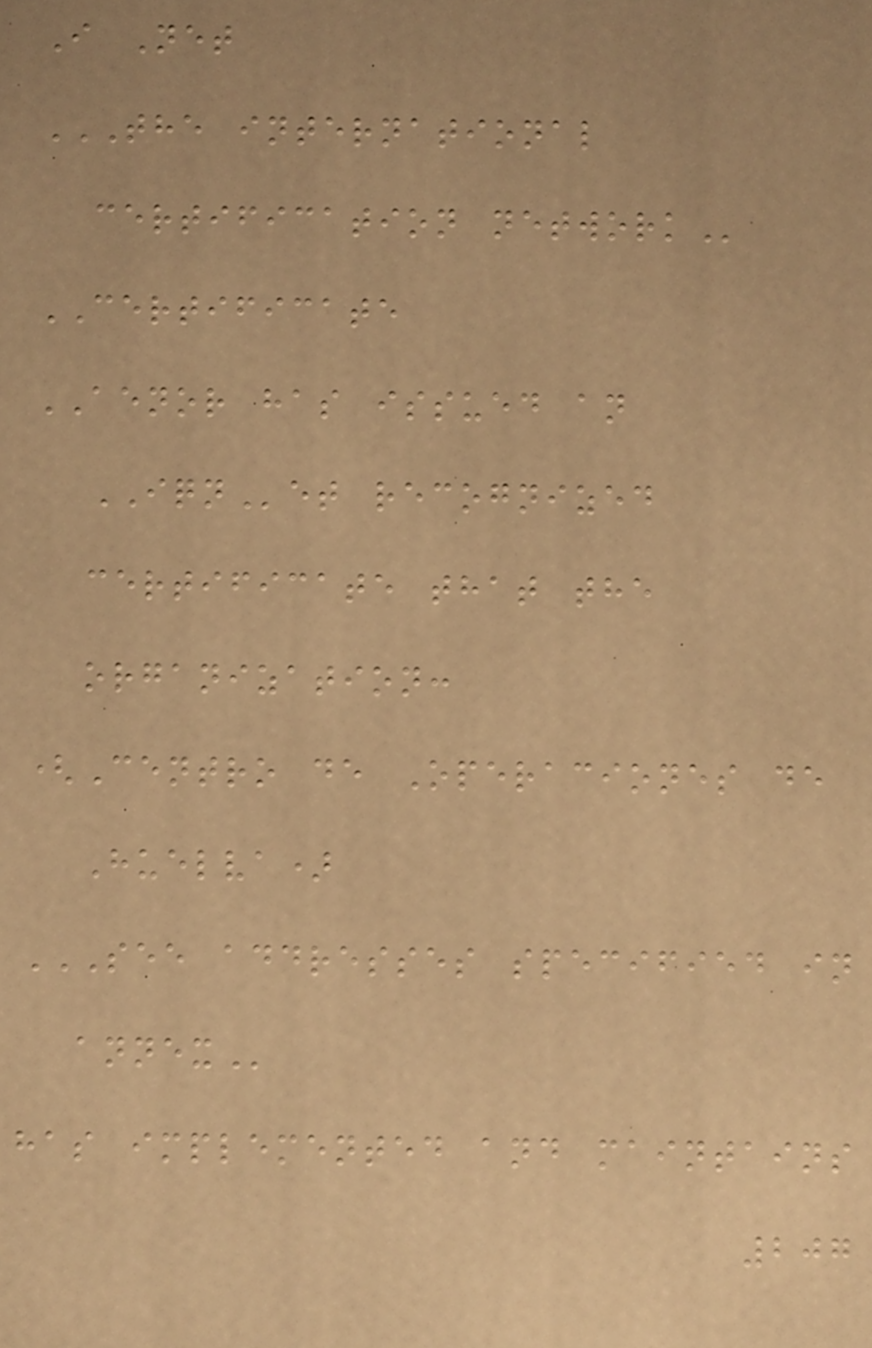I Net
THE INTERNATIONAL
CERTIFICATION NETWORK
CERTIFICATE
AENOR has issued an
IQNet recognized
certificate that the
organization:
(Centro de Operaciones de
Huelva)
SEE ADDRESSES SPECIFIED IN
ANNEX
has implemented and maintains
207
